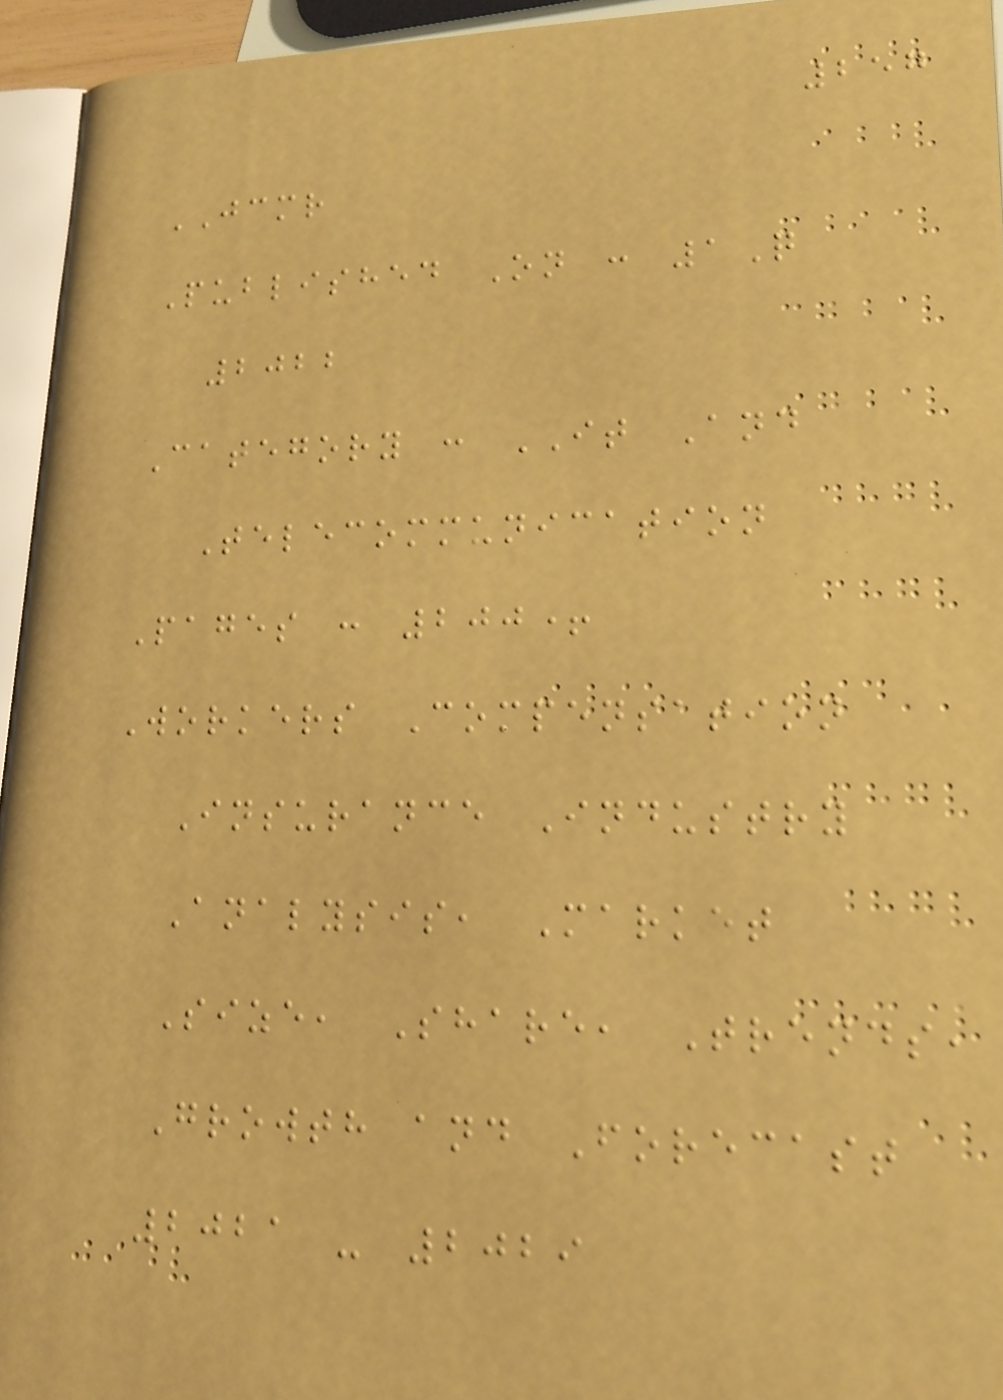257
JCMR
Published On : 1Q
2022
Category : IT And
Telecommunication
Pages : 200+
Workers Compensation
Insurance Industry
Analysis, Market
Size, Share, Trends,
Growth and Forecast
2021 - 2029
